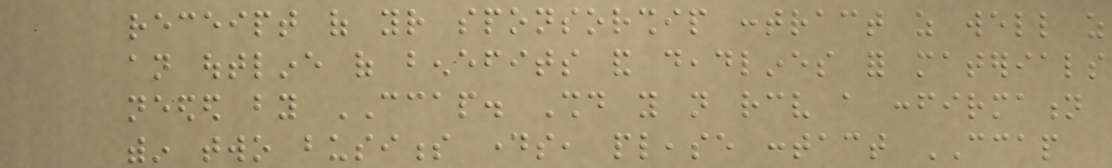receipt of your sponsorship contract as well as
an outline of benefits and deadlines for materials
needed by CCAP. Should you not receive a confirmation
within two business days, please contact CCAP
